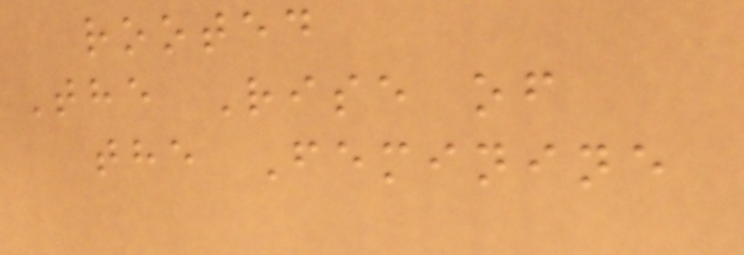rooted
The Rise of
the Feminine
